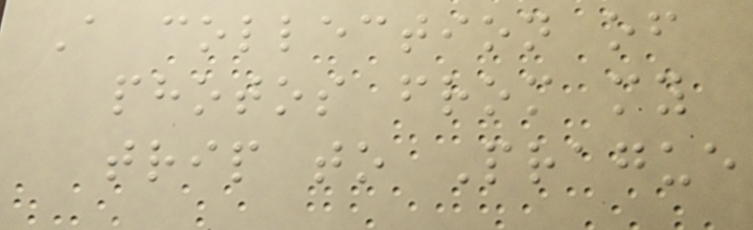A collection of
photos from my
trip to Prague
